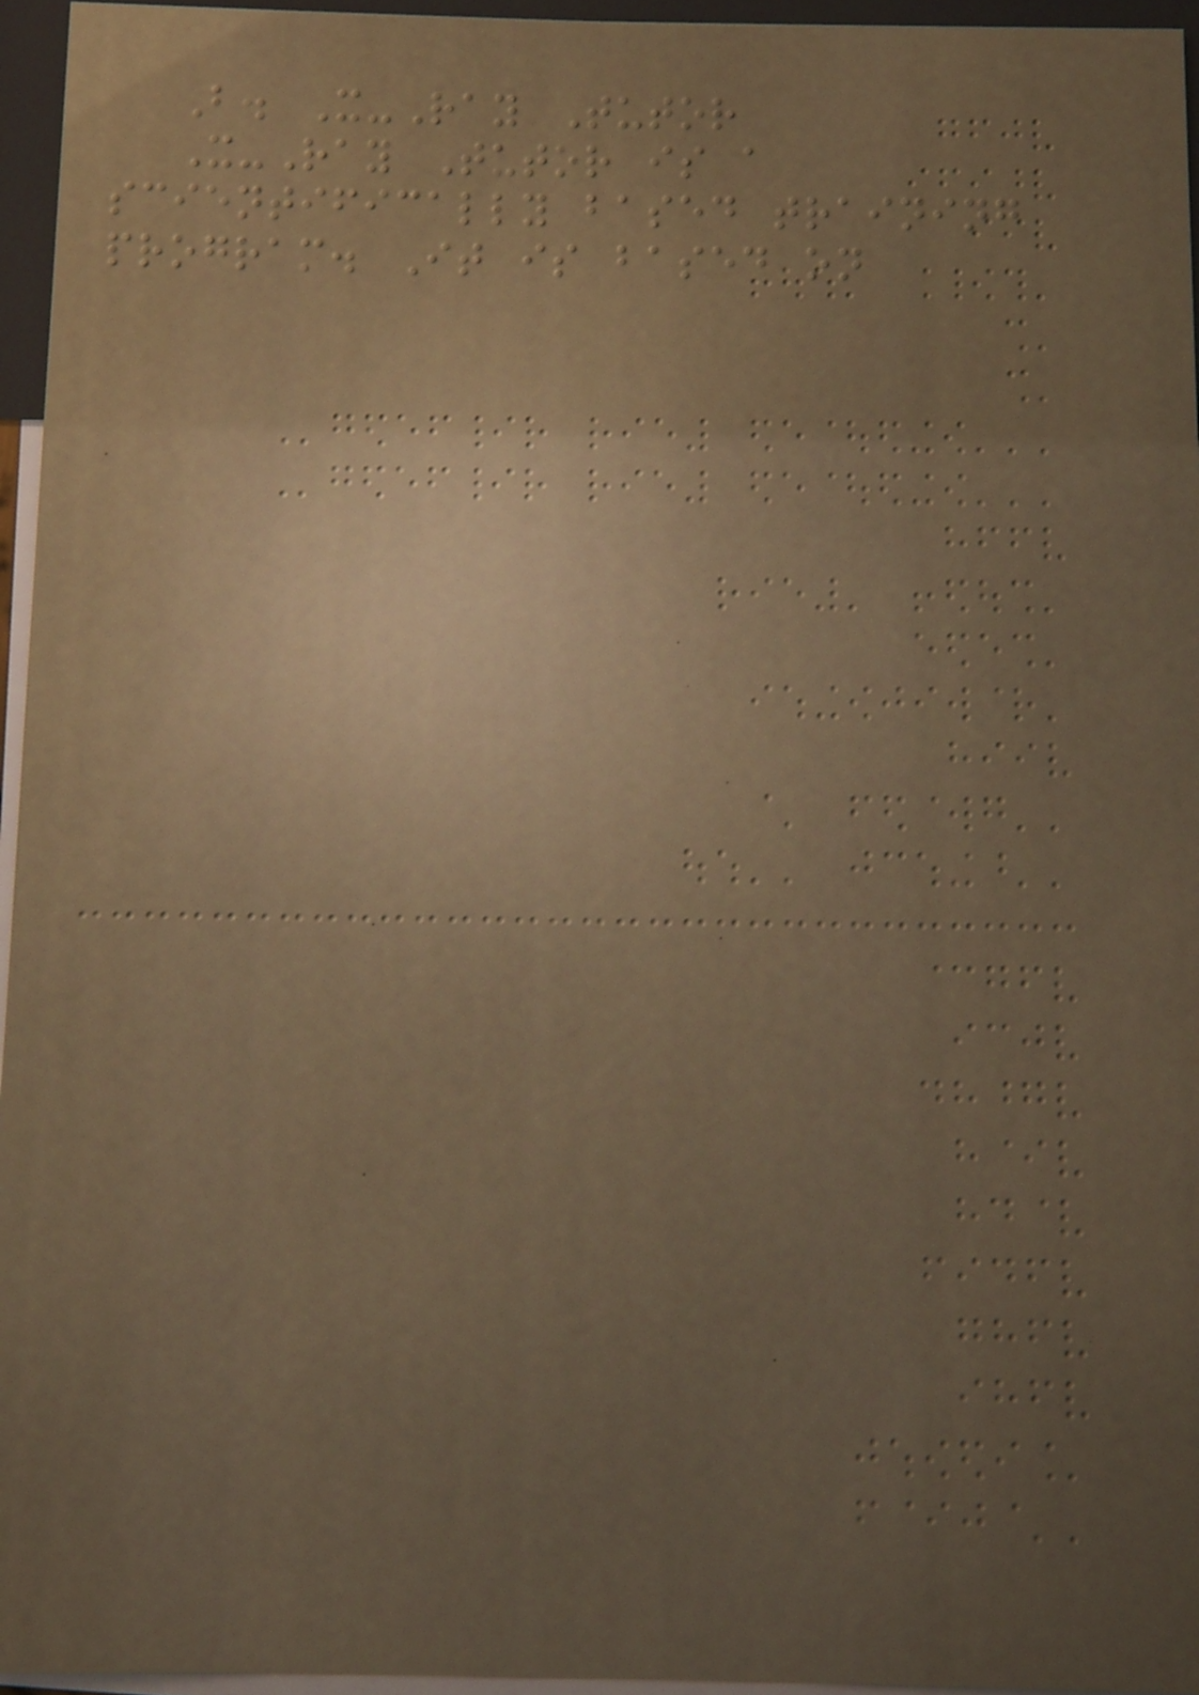B. X-Ray Tutor
X-Ray Tutor is a
scientifically based training
program. It is based on
